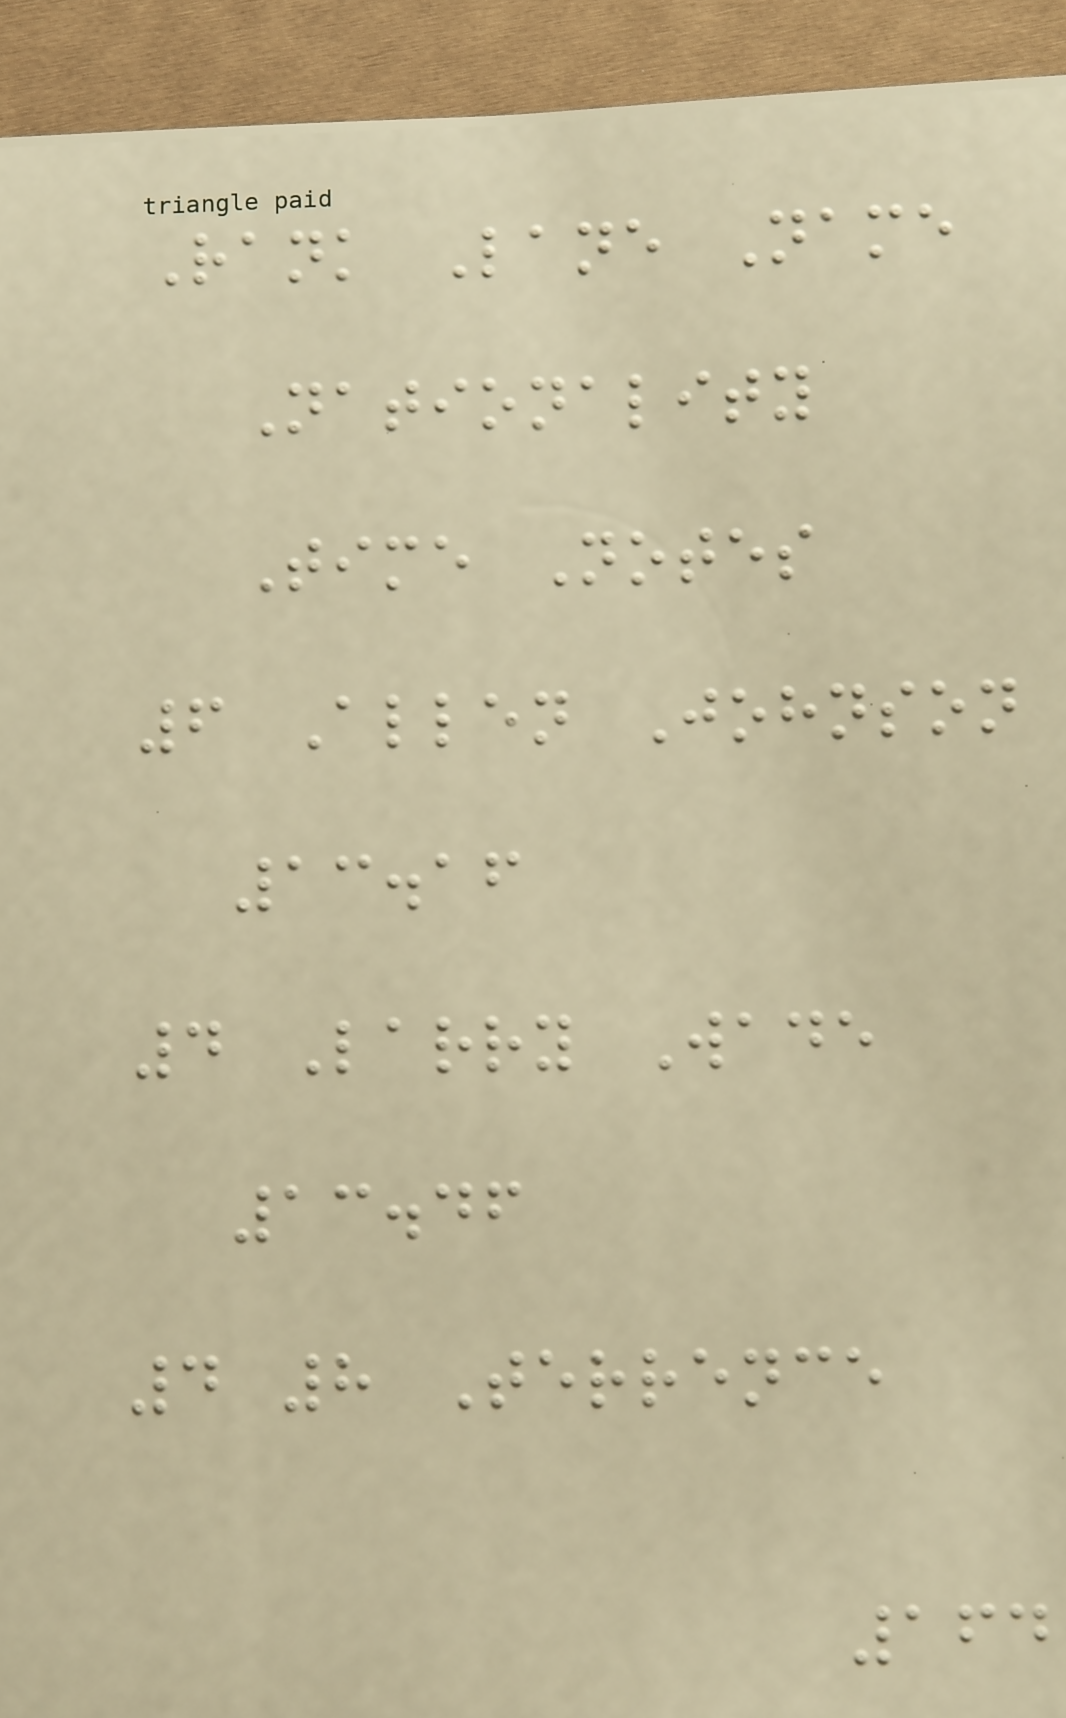Rank Lane Name
Nationality
Time Notes
6 Allen Johnson
13.16
4 Larry Wade
13.46
4 8 Terrence
164
